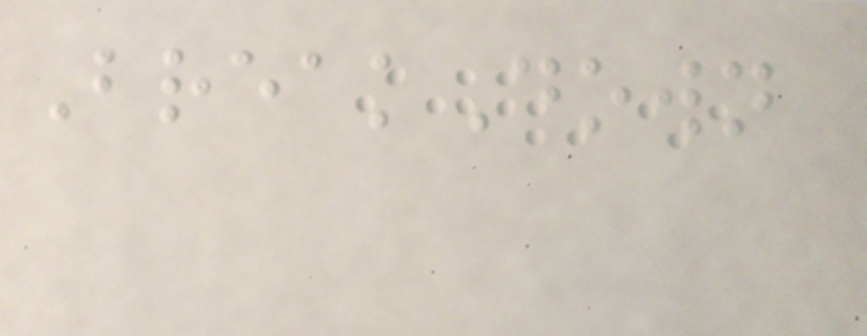BreakDown
